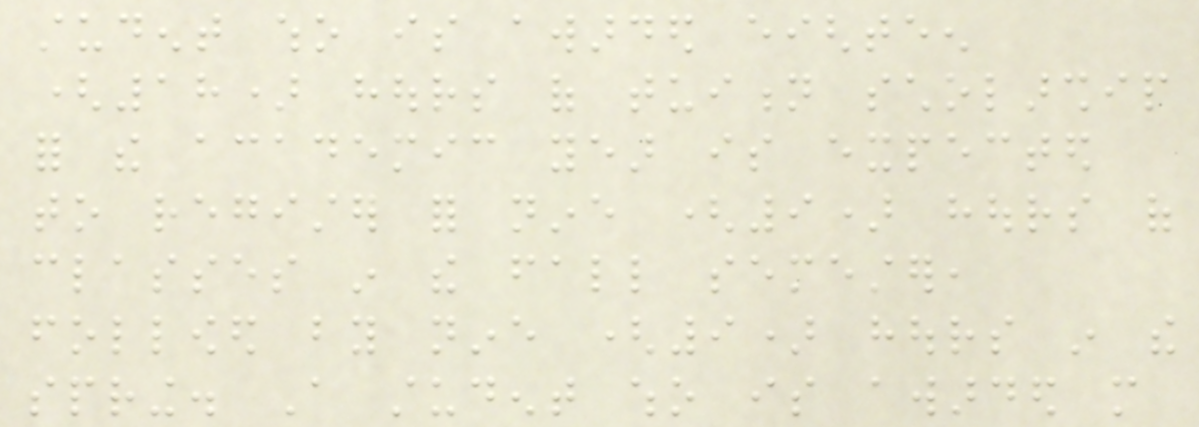student who is awarded eighteen
(18) hours of tuition scholarship
for the academic year is expected
to register for nine (9) hours of
classes in the fall semester,
followed by nine (9) hours in the
spring. A student who is awarded more
